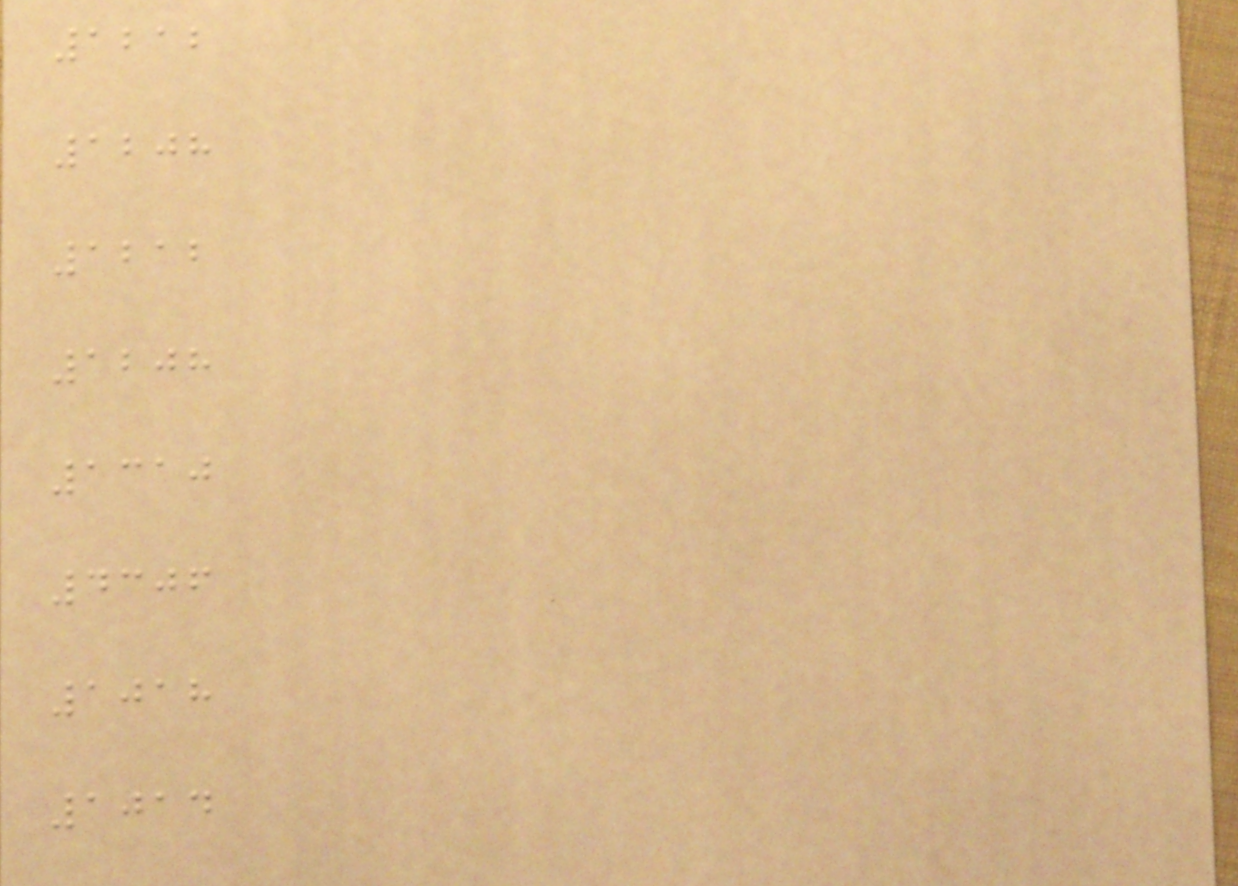1212
1208
1212
1208
1310
4306
1018
1014
